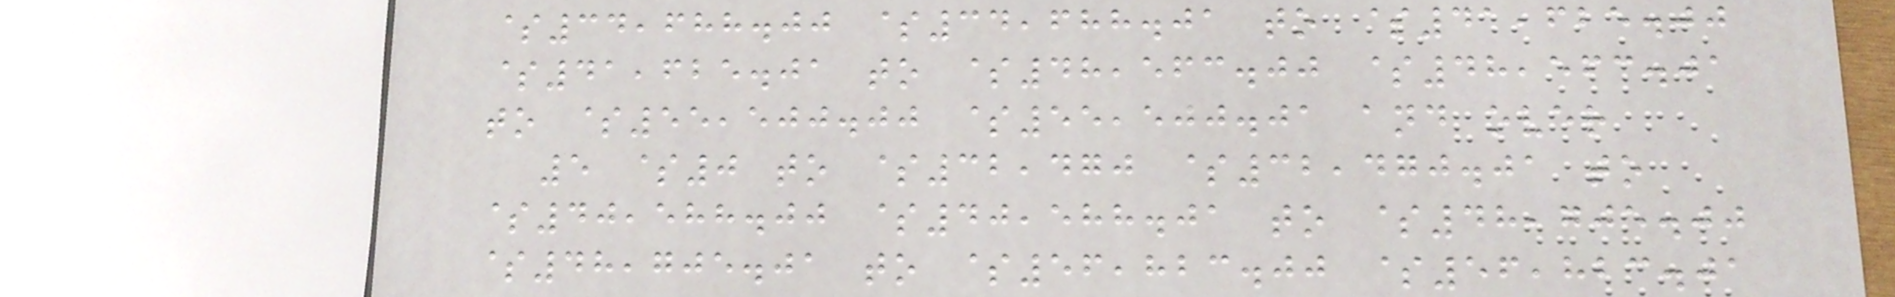$34,688.00 $34,688.01 to $41,625.00
$41,625.01 to $48,563.00 $48,563.01
to $55,500.00 $55,500.01 and over
5 $0 to $32,470 $32,470.01 to
$40,588.00 $40,588.01 to $48,705.00
$48,705.01 to $56,823.00 $56,823.01
